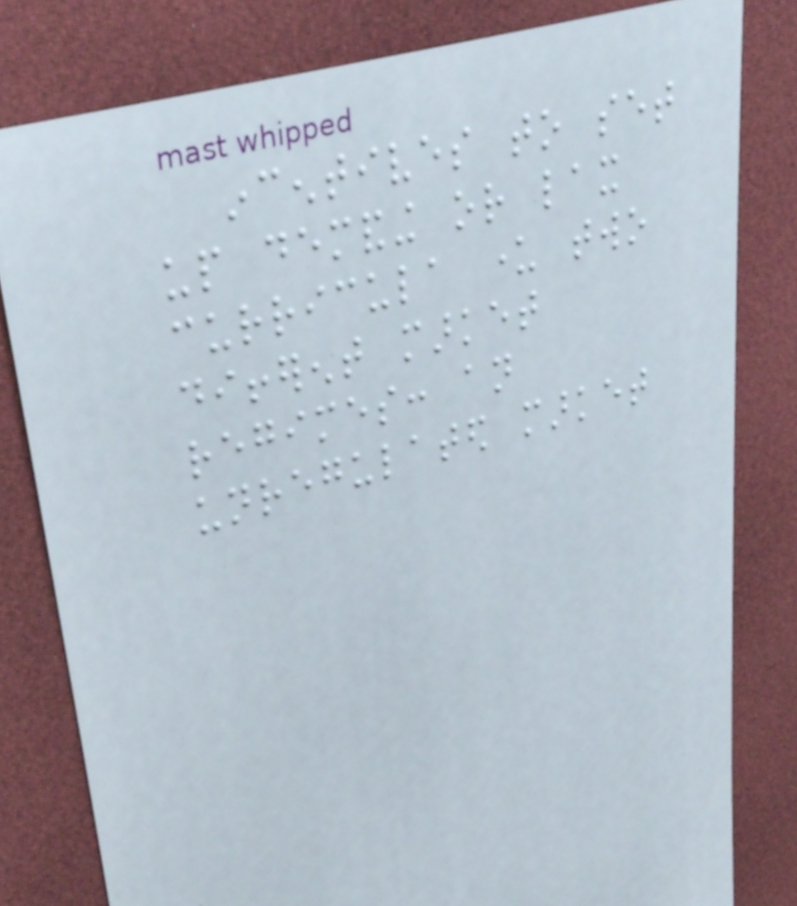incentives to set
up demanding or lax
curricula under two
different market
regimes: an
unregulated market
